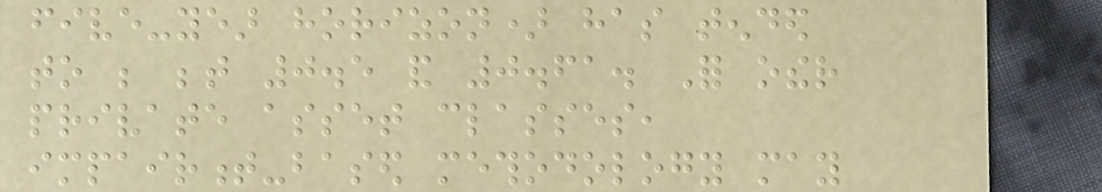five-year horizon) has tended
to be between 0.5 and 0.61. For other
private asset classes,
impairment-based methodology may
